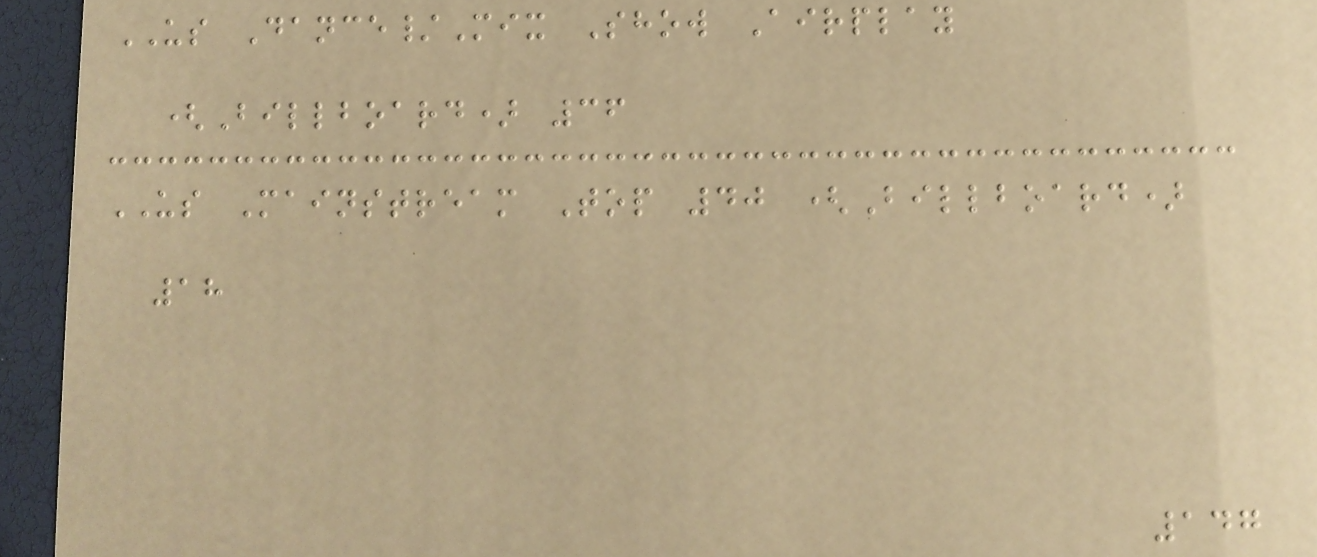US Dance/Mix Show Airplay
(Billboard) 36
US Mainstream Top 40 (Billboard)
18
147
